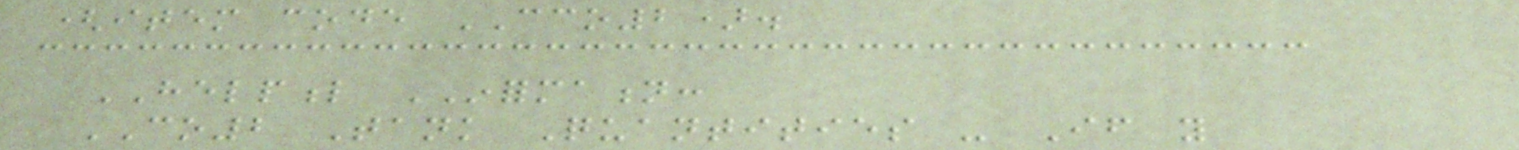(item code CCO2).
HELPFUL INFORMATION:
CO2 Tank Quantities - If you
